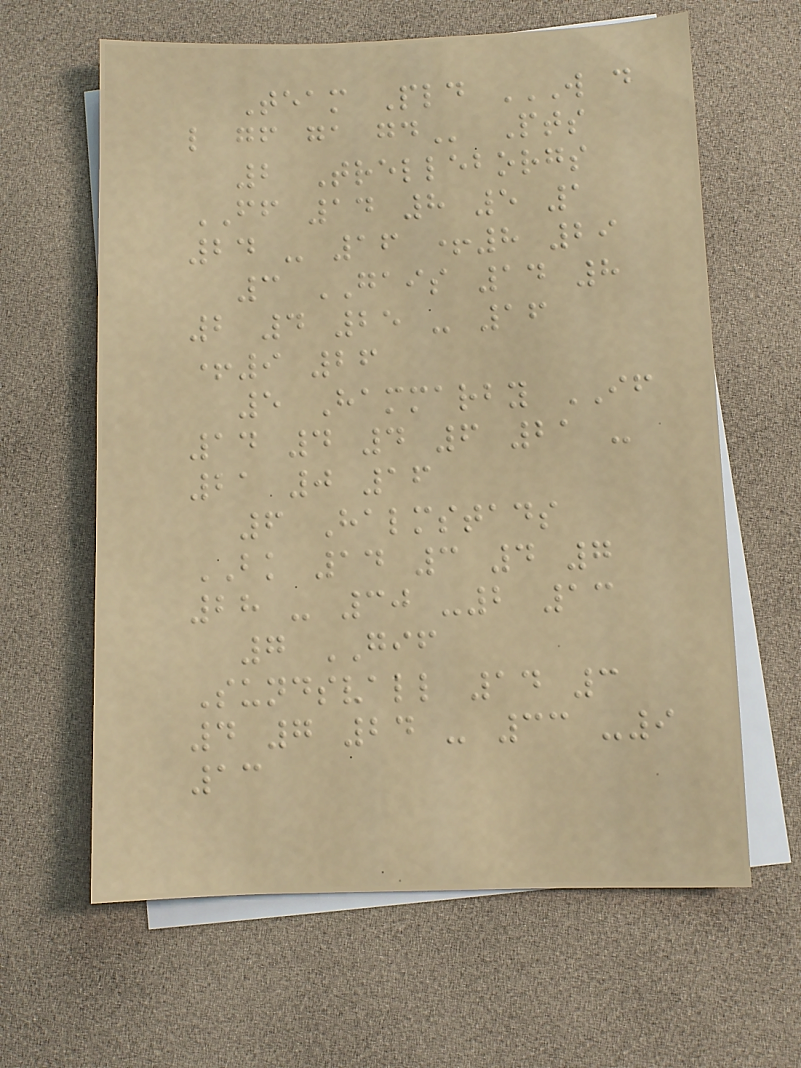Team Pld W D
L GF GA GD Pts
2 Trelleborgs
FF 14 8 5 1
24 - 16 +8 29
3 GAIS 14 8
2 4 25 - 16
+9 26
5 Hammarby IF
14 4 4 6 21 -
21 0 16
6 Halmstads
BK 14 3 4 7
28 - 30 -2 13
7 GIF
Sundsvall 14 3
4 7 24 - 33 -9
13
